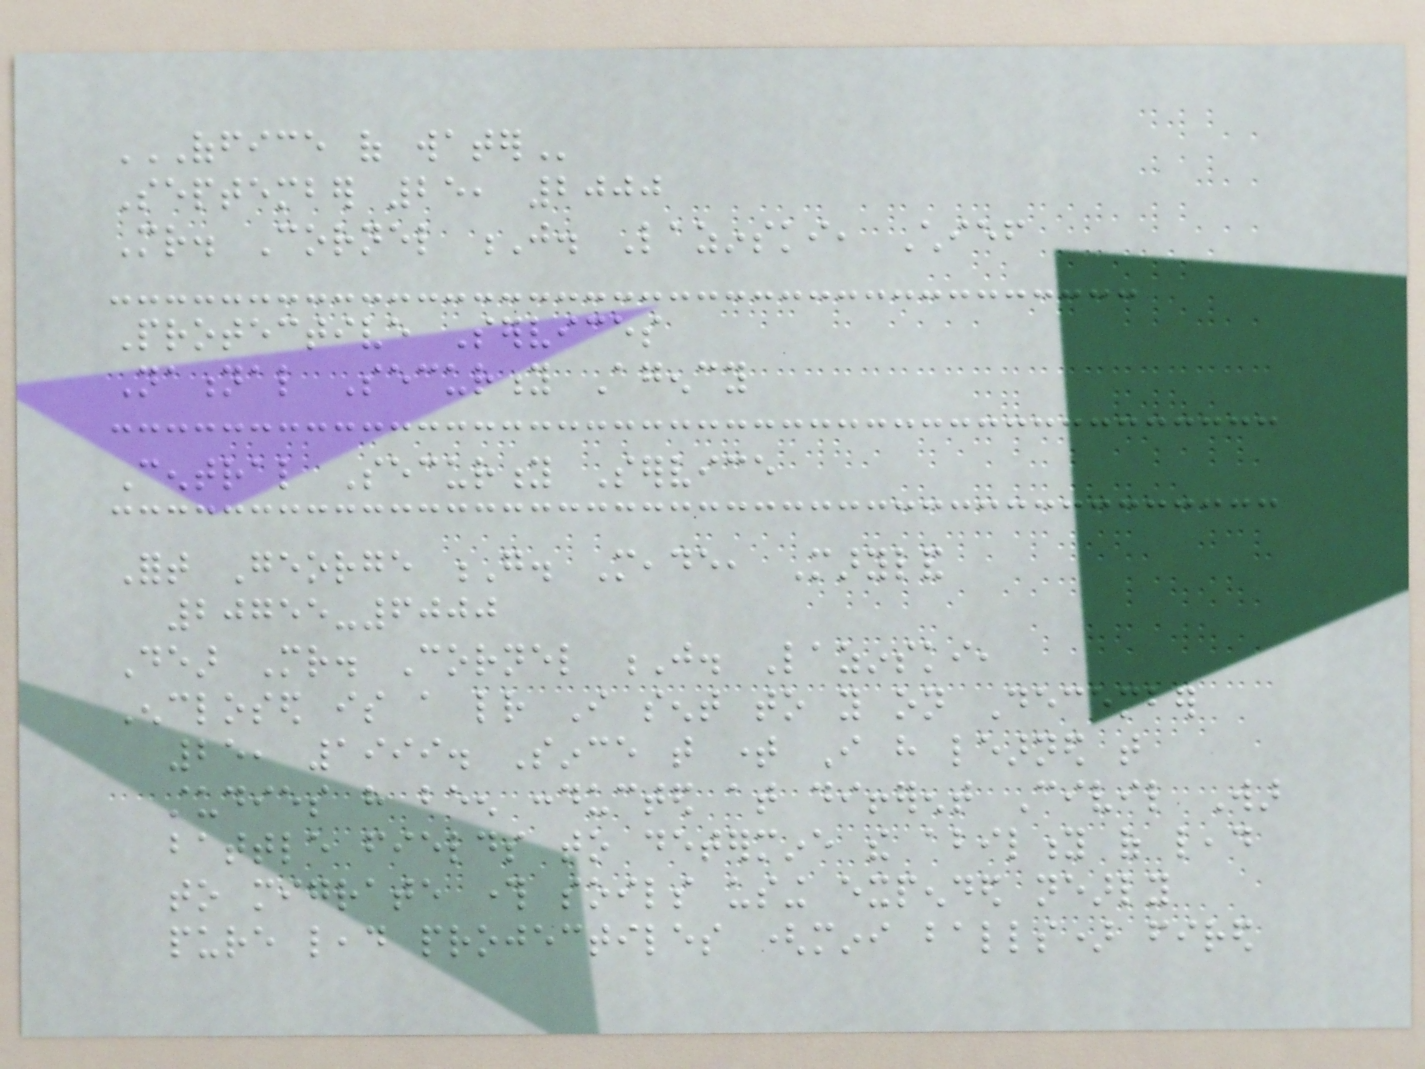OFFICE OF WATER
September 25, 2000
Mr. Cornel J. Lazinski, Chief
Protective Services
National Security Agency
Central Security Service
Fort George G. Meade, Maryland
20755-6000
Dear Mr. Cornel J. Lazinski,
Enclosed is a letter I sent to you on December
25, 1999. Since that time I have learned that
studies have been conducted at different Civil War
battle fields to determine the ability of lead
to migrate through soils using expended nearly
pure lead projectiles (mini balls) fired
